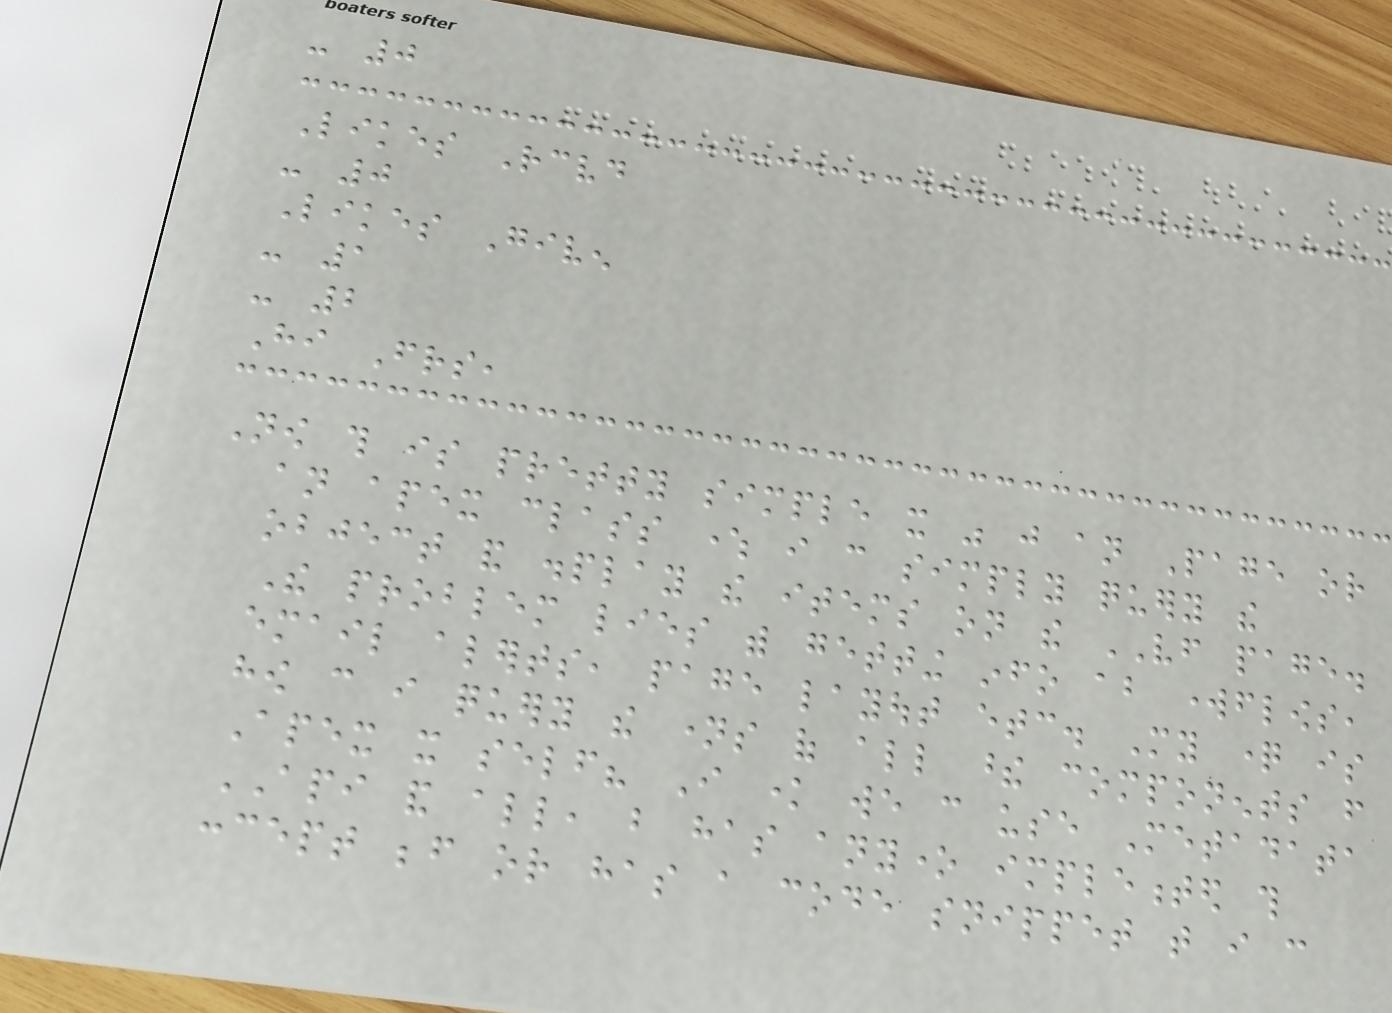- 0
Likes Received
- 0
Likes Given
- 1
- 2
Hi Friends,
Now this is pretty simple it was just an Page or
an apex class where i can simply query the
object and display the items on the VF page.
The problem lies with getting info about workflows,
email alerts, page layout etc. My question is
how can i query the names of all these components from
Apex it self? I know we can use Metadata
API and all, but has anyone implemented this
concept before or has a code snippet that i can
